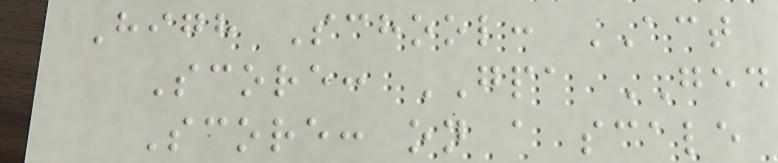High School: ACT
Score: GPA GED
Score: on a scale
